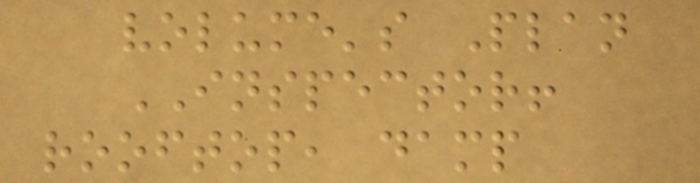volume's Plan
INSPECTOR!
rooftop, damp
